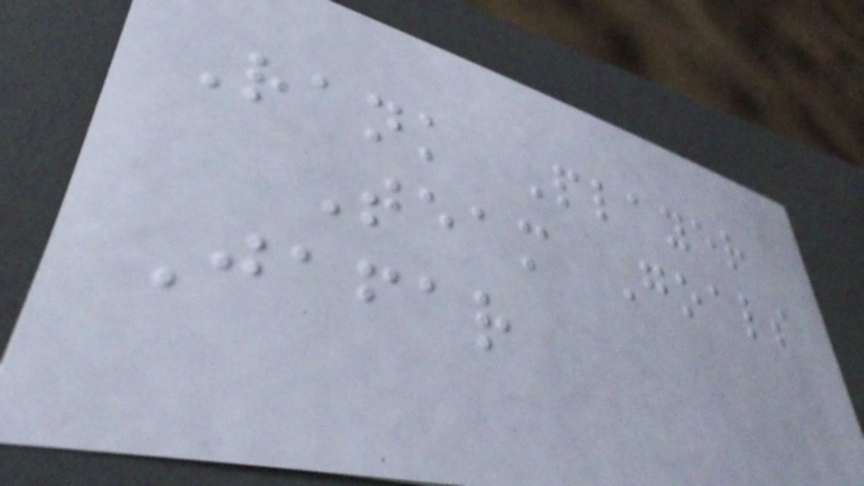Rank Player
Team Goals
Jafar
